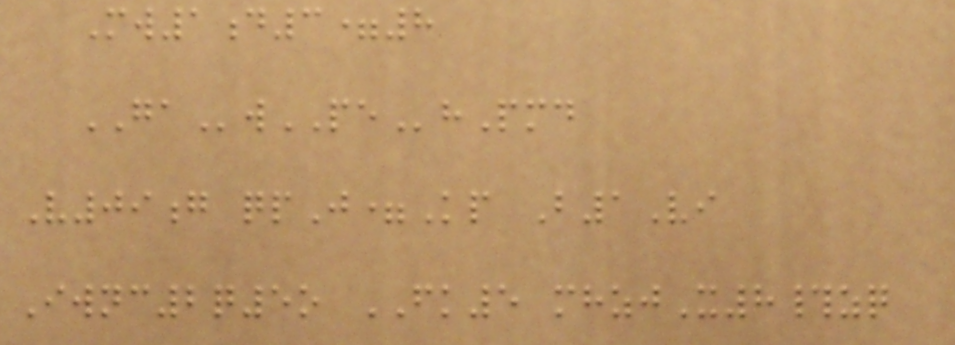Mw1d3=8
GAwPEhPmd
V09g qpJ=Kp B1Vi
Iwnc2q5o FK5 mhzjX8#zq
